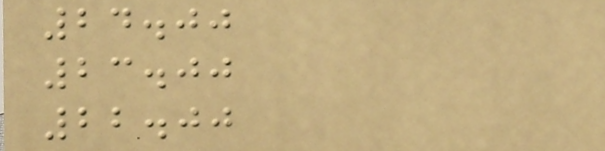24.00
23.00
22.00
